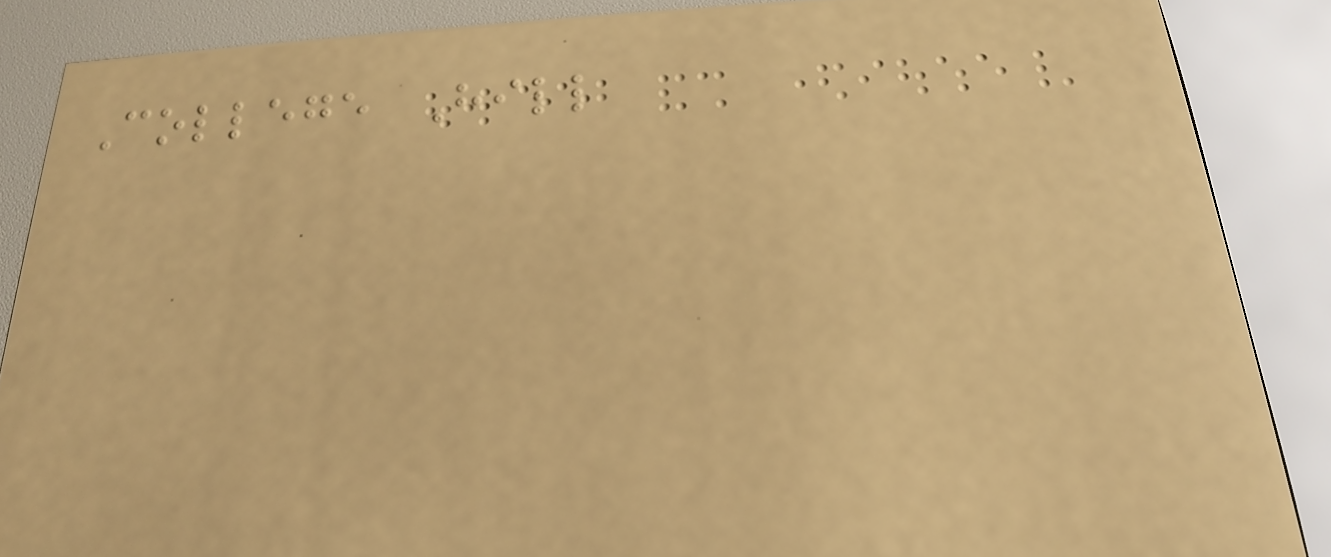College Hill
